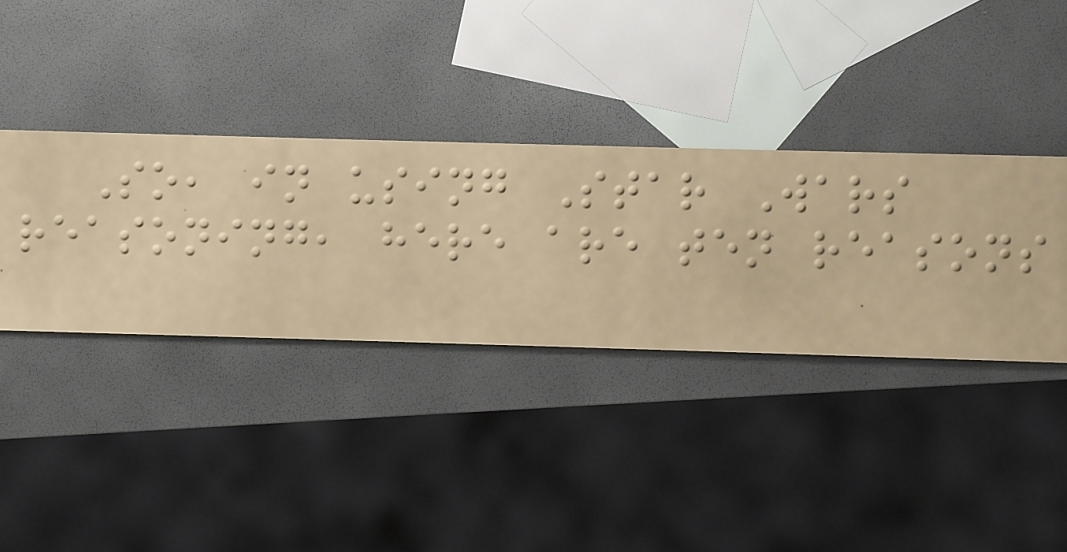So, in using Star Wars
reasoning, here are ten reasons
